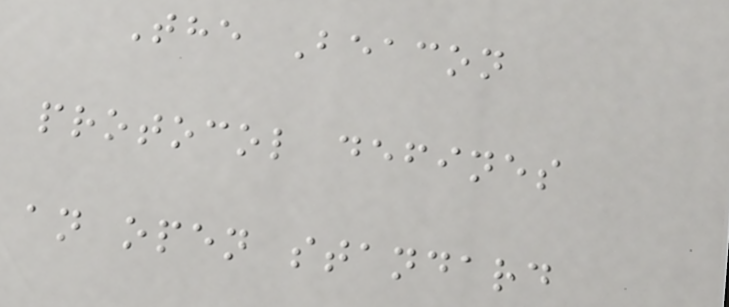The Beacon
protocol defines
an open standard
